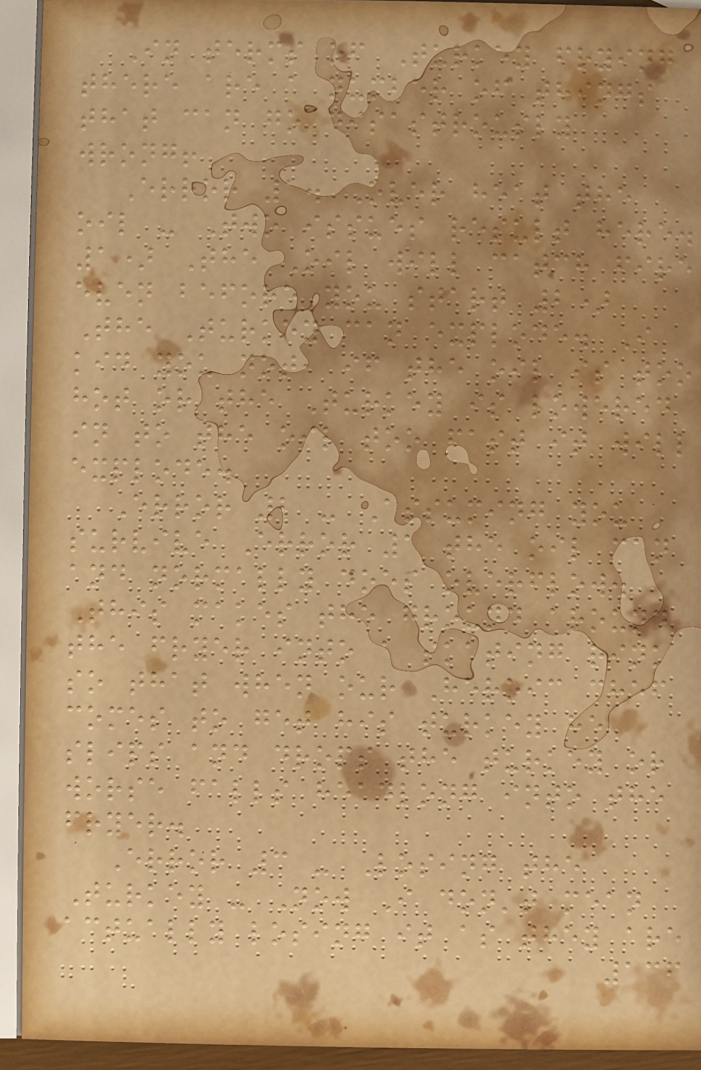In terms of Turkey frying
there are a number of things
that can go disastrously
wrong!
Error 1. Over heat the
oil - Two issues result here.
1) The Oil will catch fire
even before you start 2)
The Turkey can explode. I
kid you not, if the oil is too
hot or the Turkey is lowered
in to the oil too fast it will
explode.
Error 2 - Assuming you
survive Error 1 the oil can
and normally does overflow.
This makes the ground around
the fryer into a skating rink
so that when our Heroic chef
comes to get his turkey he
slips and drops the turkey or
worse falls headlong into the
fryer.
Error 3 - Losing the
Turkey - Now I don't mean
actually losing it as they are
136
